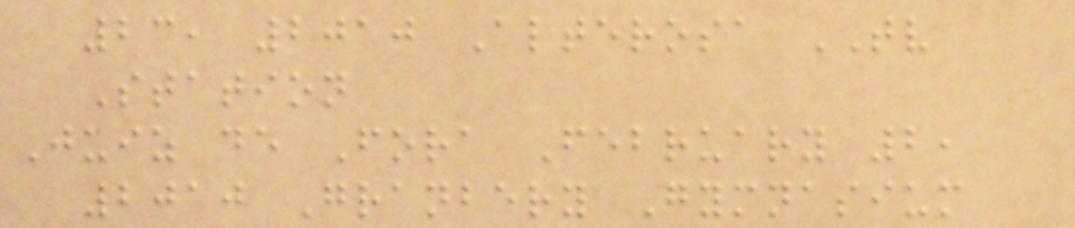23, 2010 Alterosa TV
Station
Juiz de Fora February 2,
2010 Granbery Gymnasium
